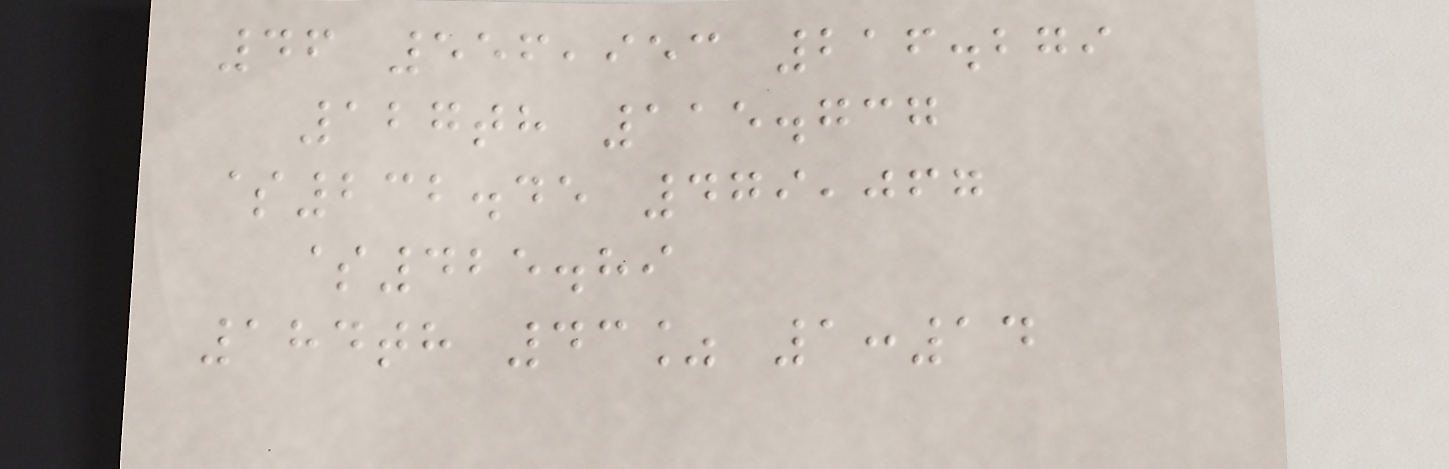46 556,953 216.279
127th 115.737
$232.45 479,067
$425.89
184th 43% 1:14
